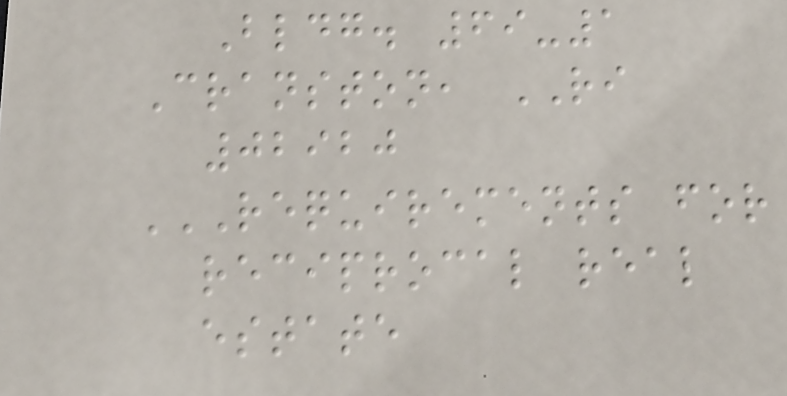Bldg. 69-1
Cranston, RI
02920
REQUIREMENTS FOR
RECIPROCAL REAL
ESTATE
